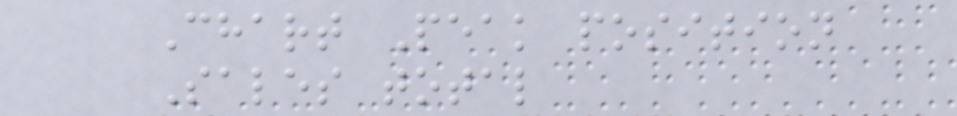Chart Peak position
Sales total
